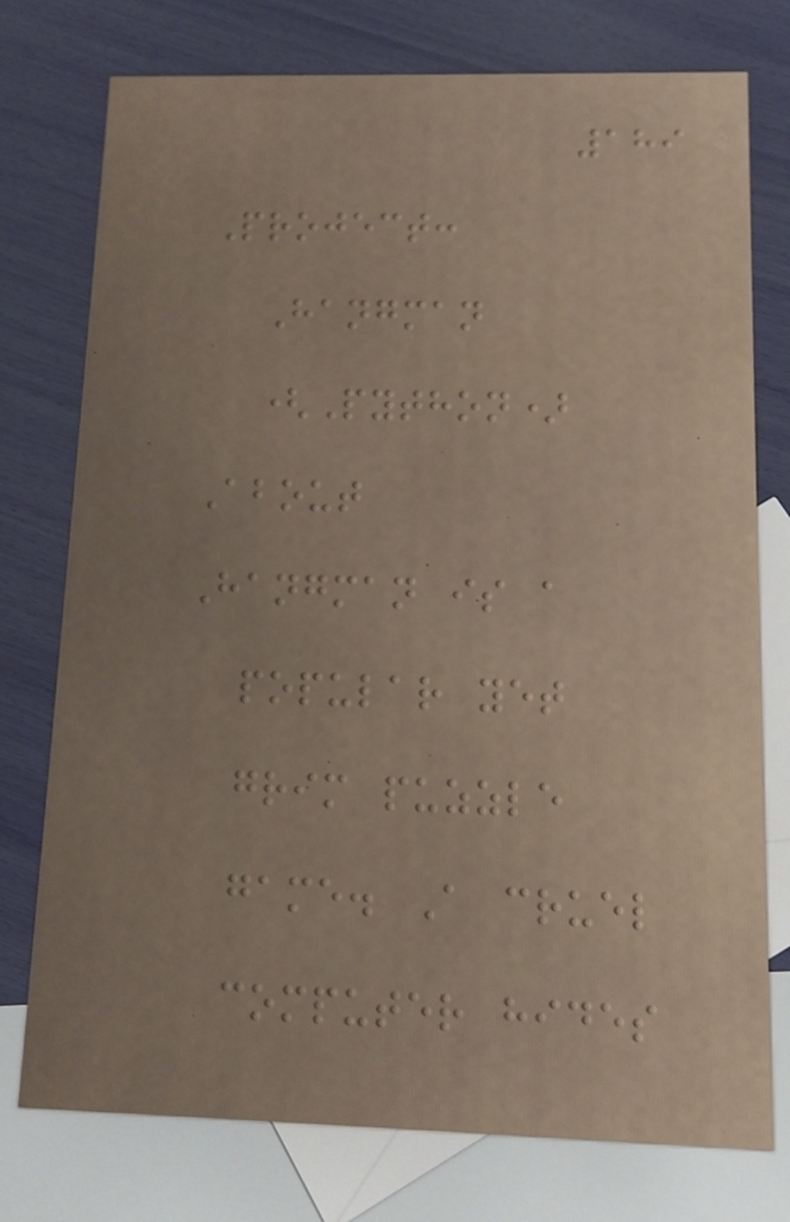189
Project:
Hangman
(Python)
About
Hangman is a
popular yet
grim puzzle
game. A cruel
computer hides
